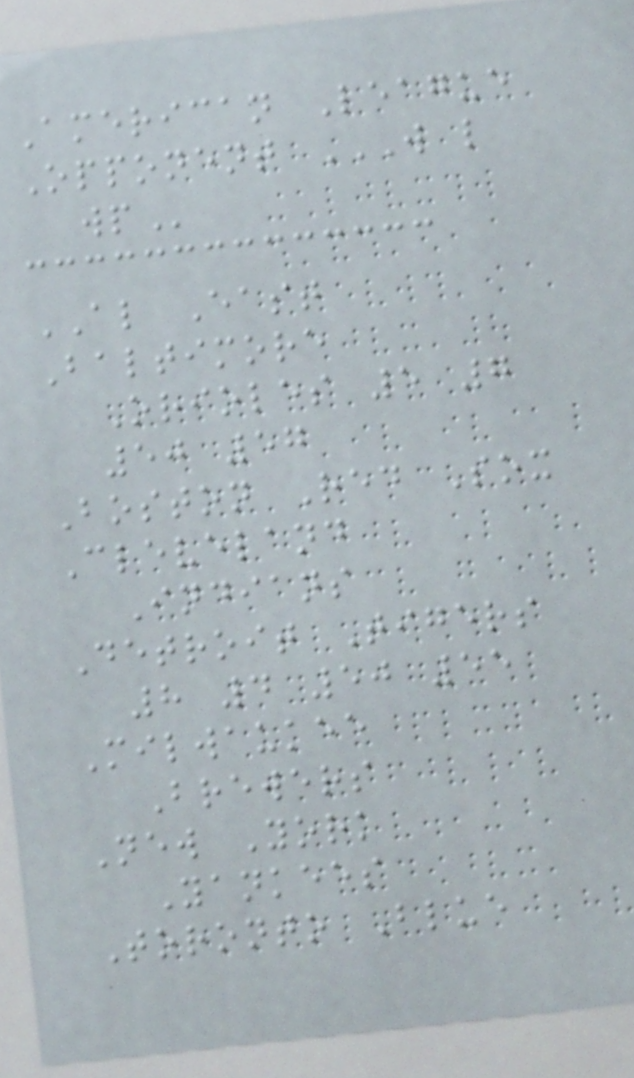American League
Opponent W L
WP
AL East
Baltimore
Orioles 5 7
50 57
Boston Red Sox
Cleveland
Indians
Detroit Tigers
8 4 50 55
Milwaukee
Brewers
New York
Yankees
Toronto Blue
